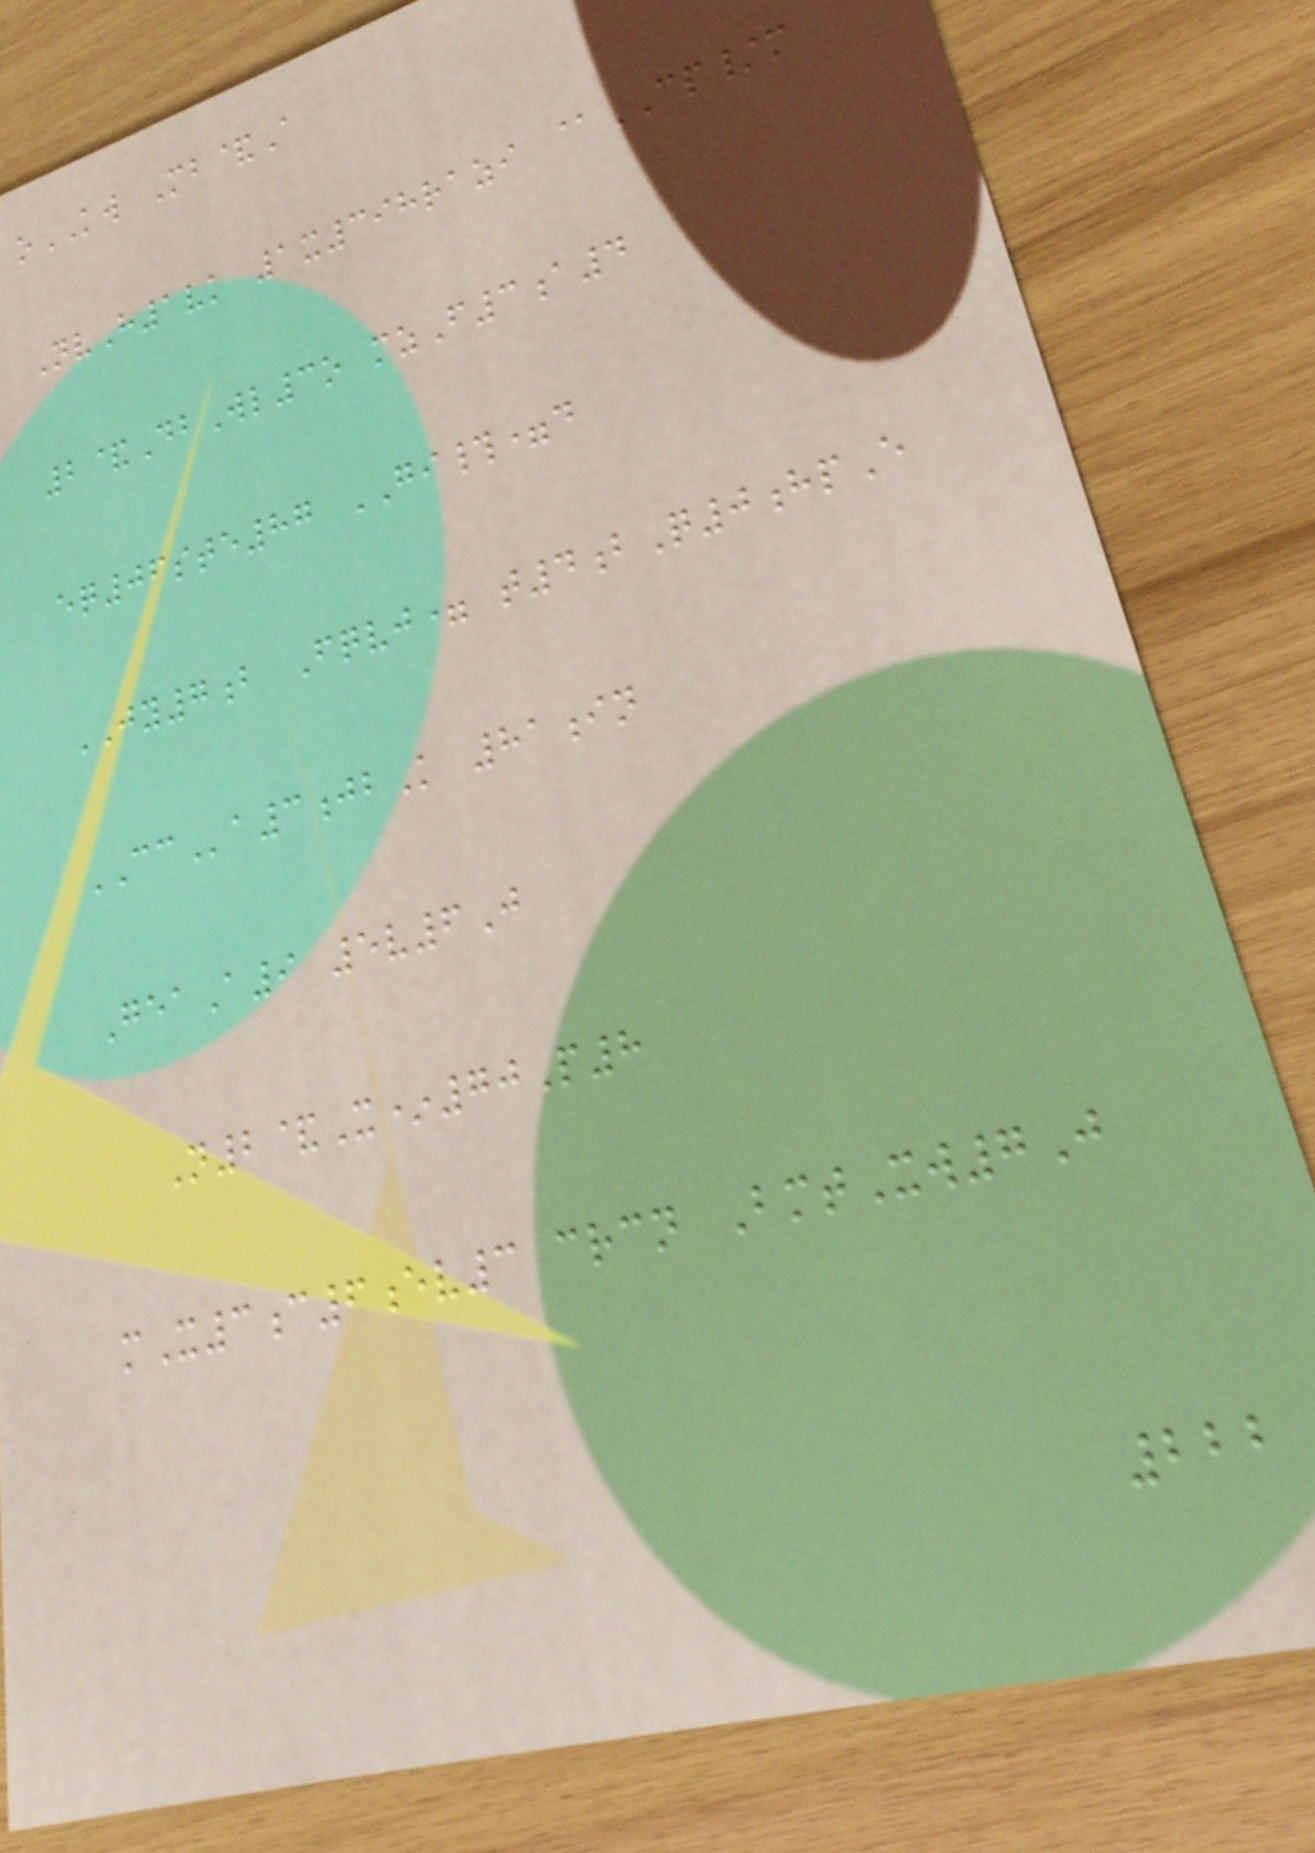oKW Mb&A
NvH1vk 1x398razi @CP/m
2&DbWl3o mzF3a4
eq06ste87 GI#=d
JY7b Fqvj= t4bQ0hpE
CCa3jbK 81in
GeaA9 5v6J
N2&X*70P8
mX3c6ev3 crcn BmtXw7J
222
